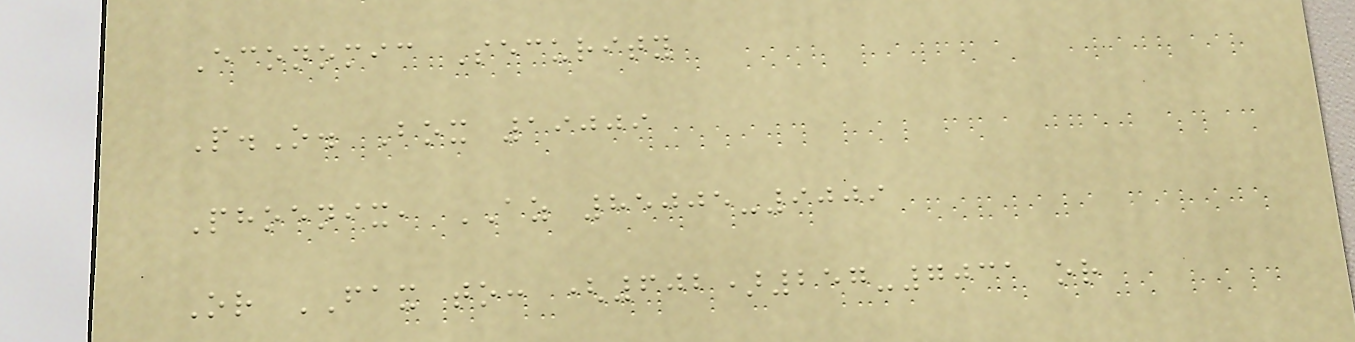Economic Security
P.O. Box 19009
Phoenix, AZ 85005-9009
Or FAX to: (602)257-7031 or
